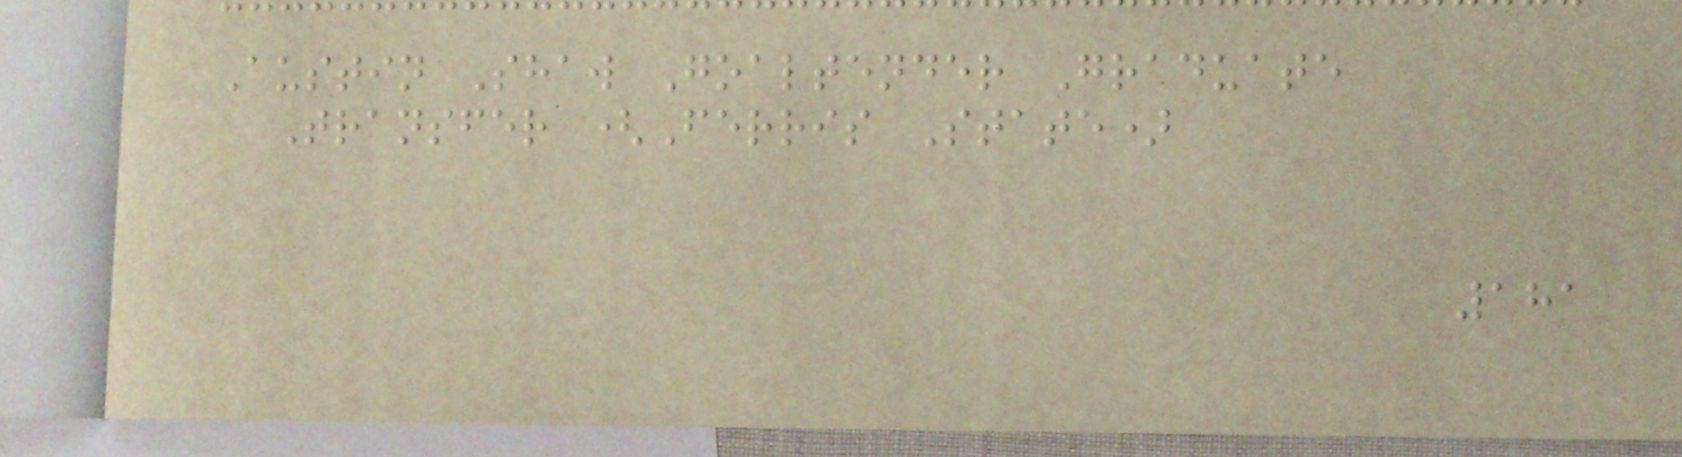Austin Shaw Goaltender Graduate
Transfer (Ferris State)
181
